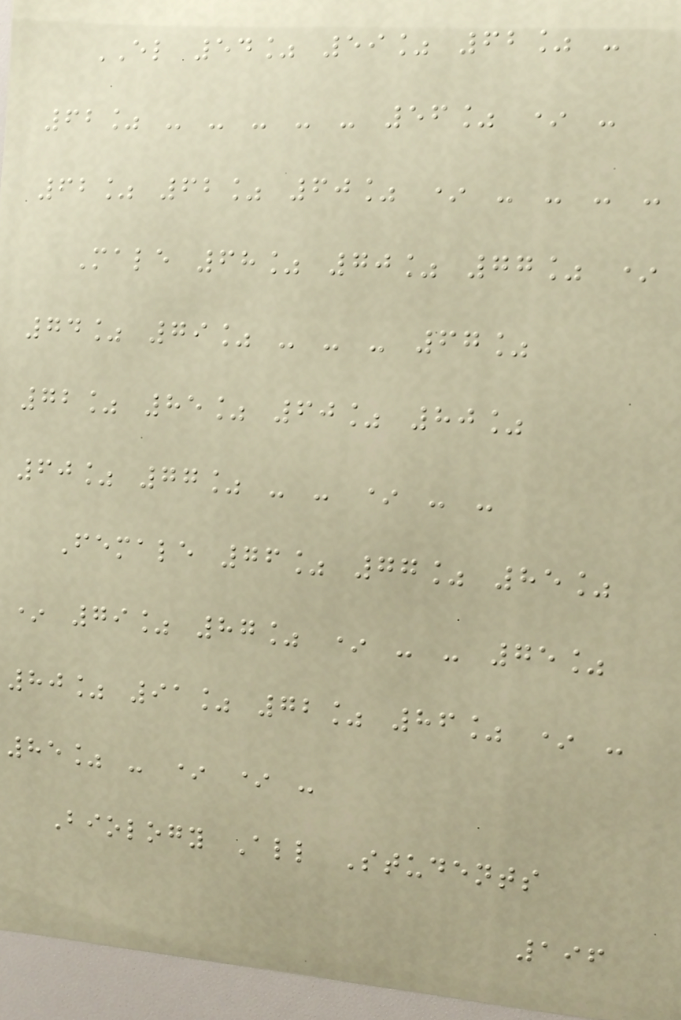EL 54% 59% 62% -
62% - - - - - 56% * -
62% 62% 60% * - - - -
Male 68% 70% 77% *
74% 79% - - - 67%
72% 85% 60% 80%
60% 77% - - * - -
Female 76% 77% 85%
* 79% 87% * - - 75%
80% 91% 72% 86% * -
85% - * * -
Biology All Students
196
